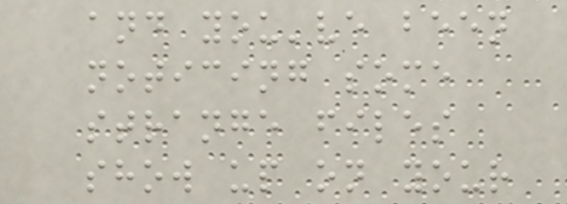and you've been
noticing some
strange files
show up on your
